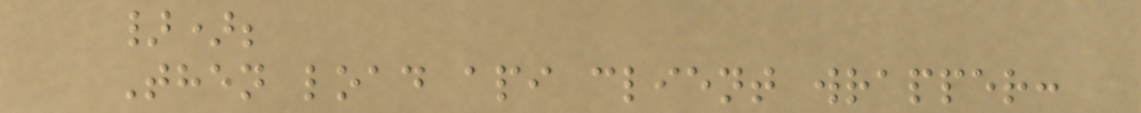});
Then load api client wrapper:
